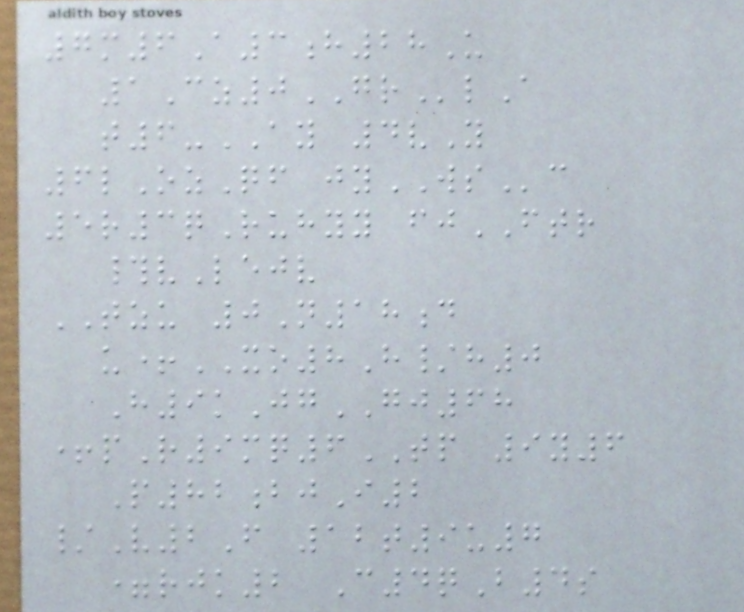7m6A3h28U
1Cz0GRlA
t6-AY 4vY
6lOzQf jyWSc
5r3qRuhyy fjFTR
#vLejv
TZU 0N18d
u+XO8H/h0
H9kJgGJ68
+pR9mq6TP 9y6
P82bjI2
/V2F 12t9u7
=rjk2 C4qB4s
